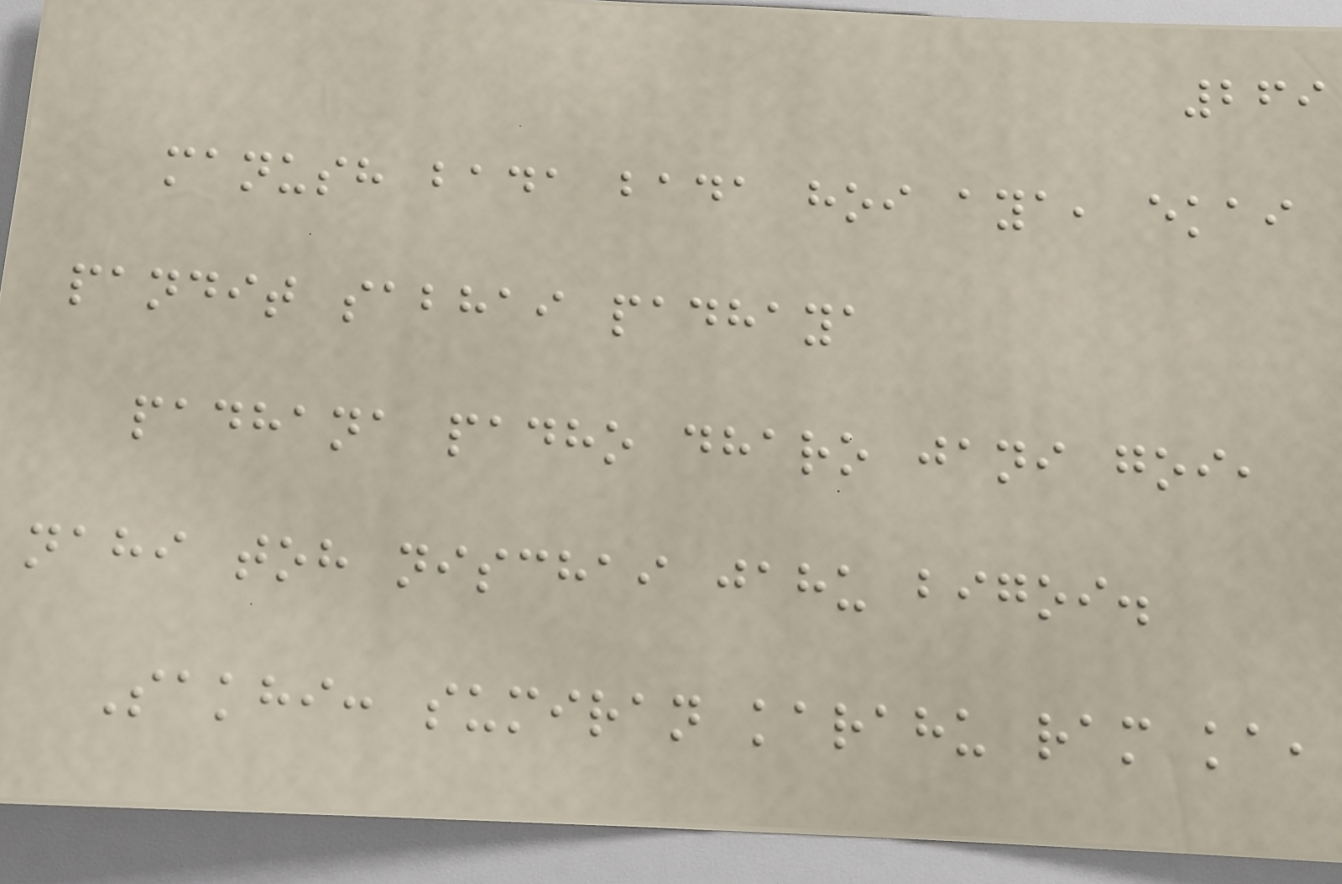269
manush bada bada hoi aya, ekai
pandit sabhai padhaya
padhana padho dharo jani goi,
nahi toh nischai jahu bigoi.
Sakhi: sumiran karahu ram ka,
